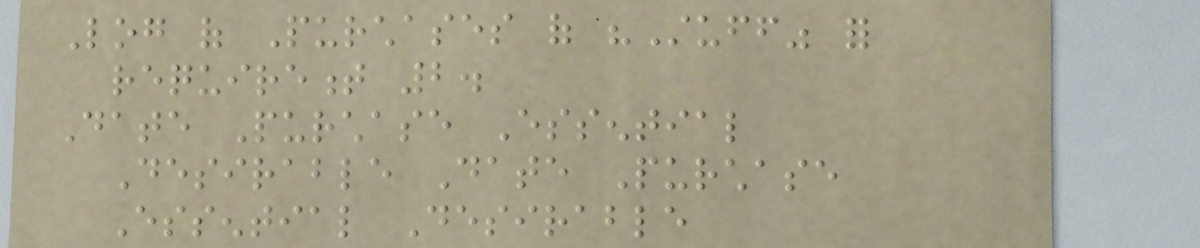Log of Purchases of "Stuff" for
requirement 2.
Date Purchase Essential
Desirable Date Purchase
Essential Desirable
